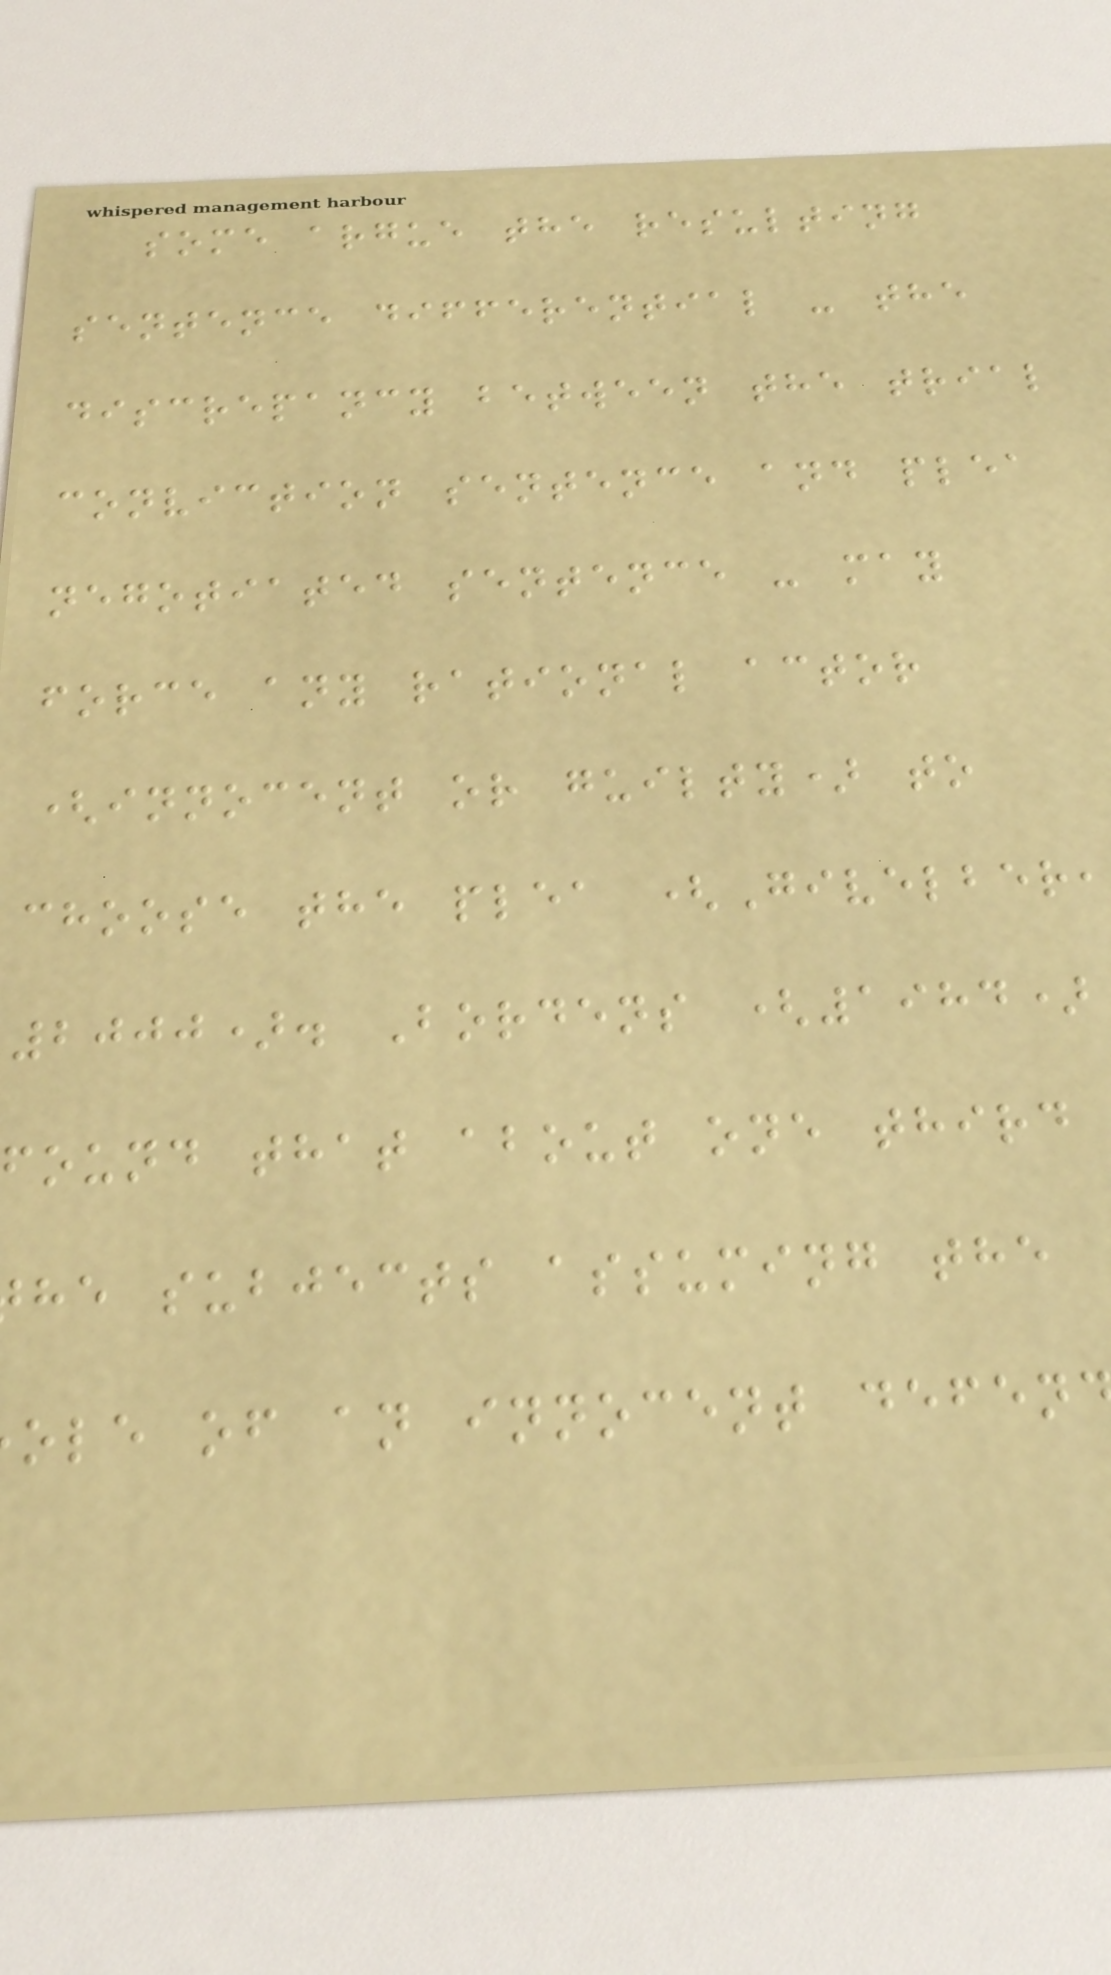some argue the resulting
sentence differential - the
discrepancy between the trial
conviction sentence and plea
negotiated sentence - may
force any rational actor
(innocent or guilty) to
choose the plea (Givelber,
2000). Bordens (1984)
found that about one third
he subjects assuming the
ole of an innocent defen
